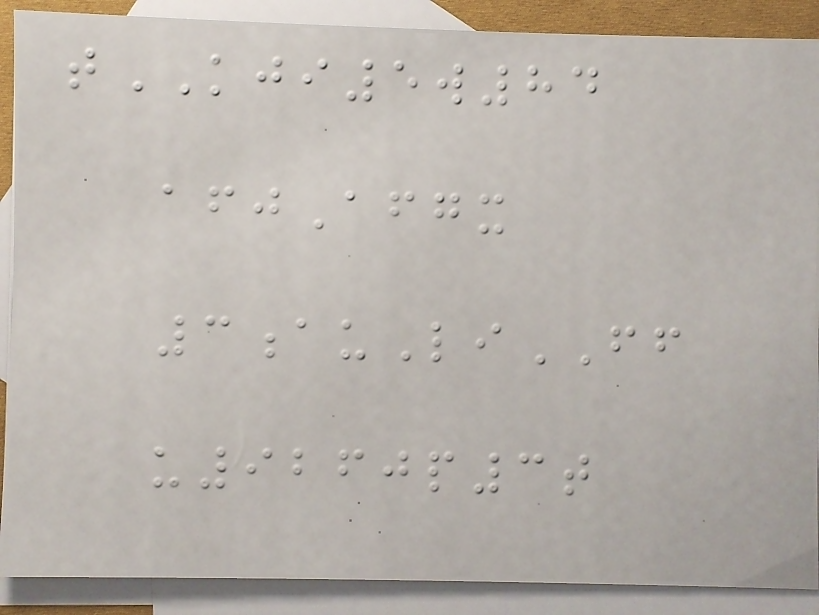tKJI5w84
afjAfgx
3auLiFF
u9260p3t
